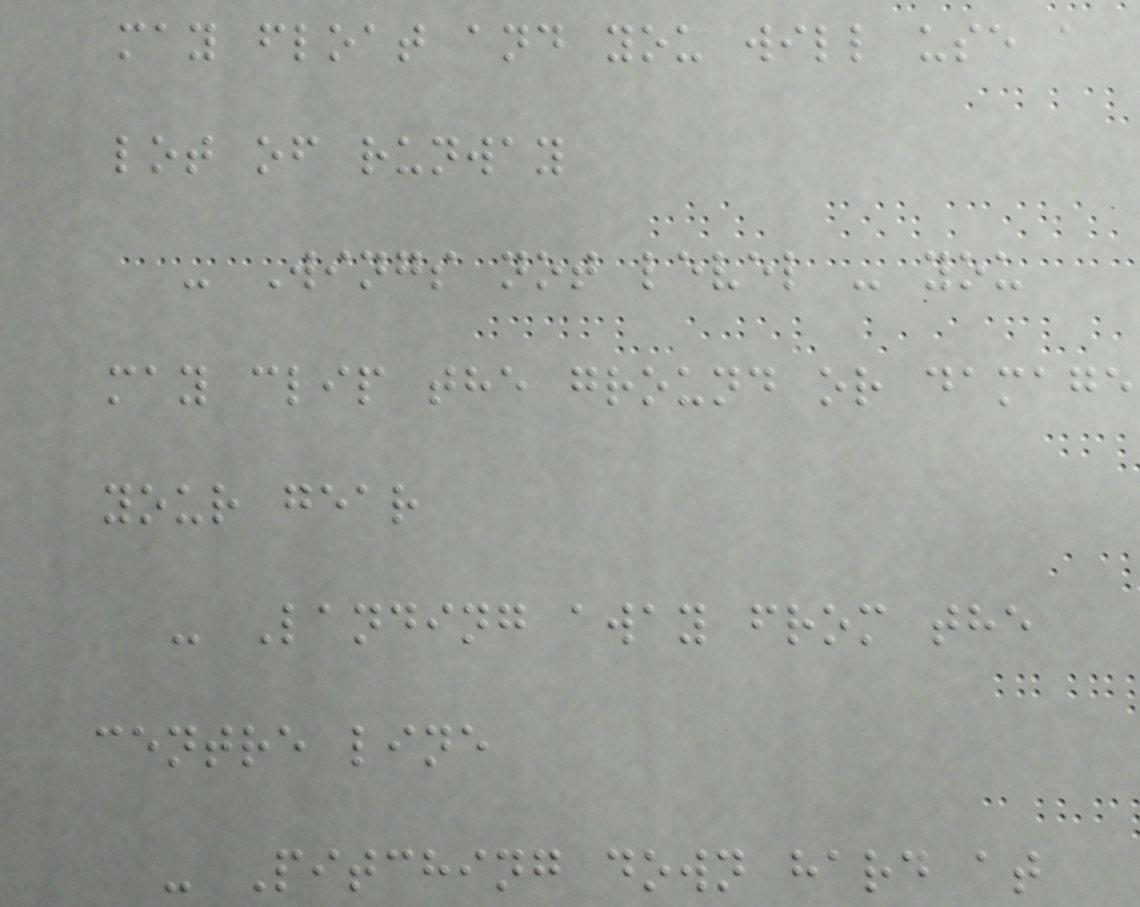may float and you will use a
lot of runway
- Wings not level - you
may clip the ground or damage
your gear
- Landing away from the
centre line
- Pitching down hard at
